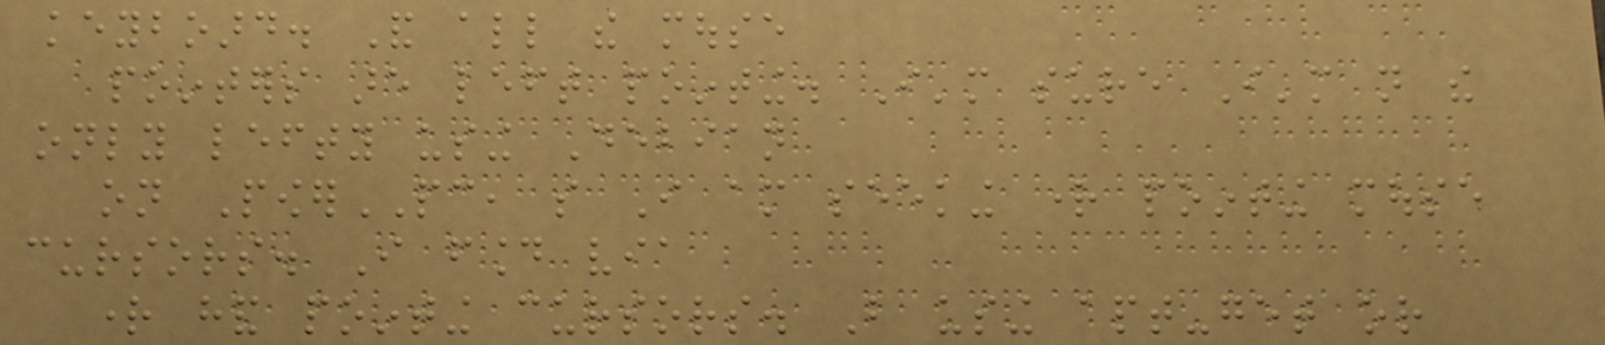keyboard. And all the mouse
pointers are left pointing. I'm sure I'm not the
only lefty using Debian
on PowerPC, so I am seeking right pointing mouse
cursors. I found via
right hand pointing cursors. But using apt-get or
